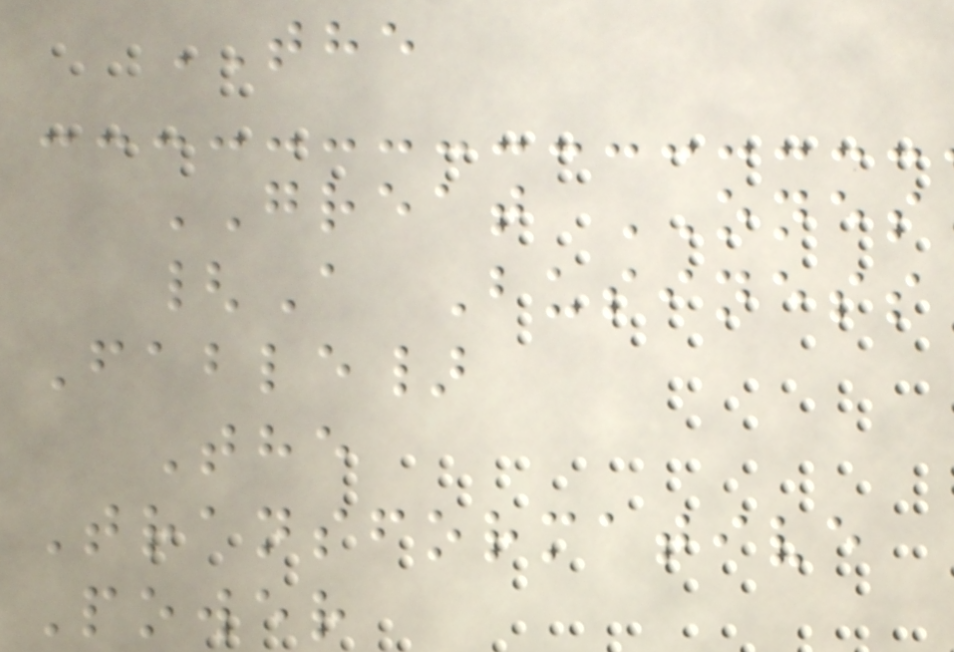THE
GREAT ONES
{A Business
Fable}
The
Transformative
Power
